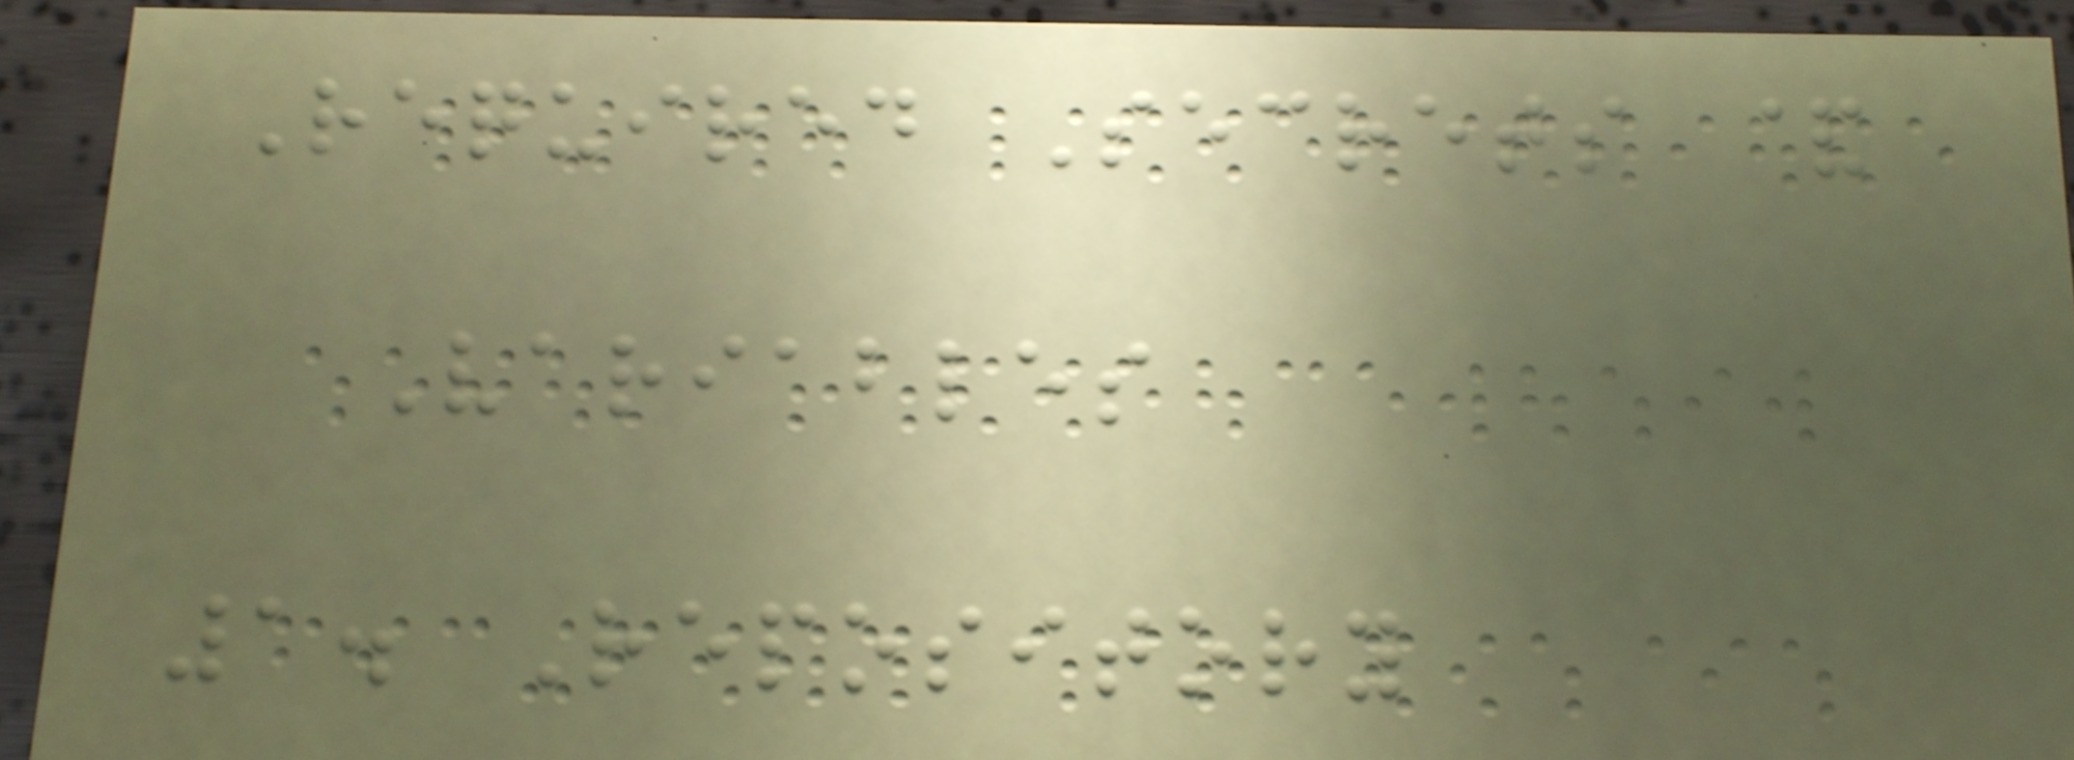Required Secrets &
Variables
1. Repository
